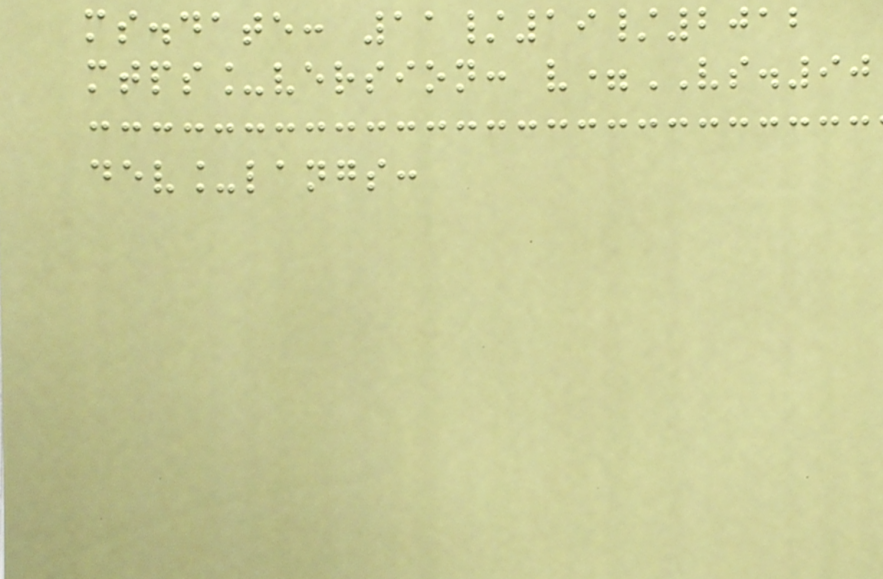ms.date: 11/19/2012
mtps_version: v=VS.90
dev_langs:
